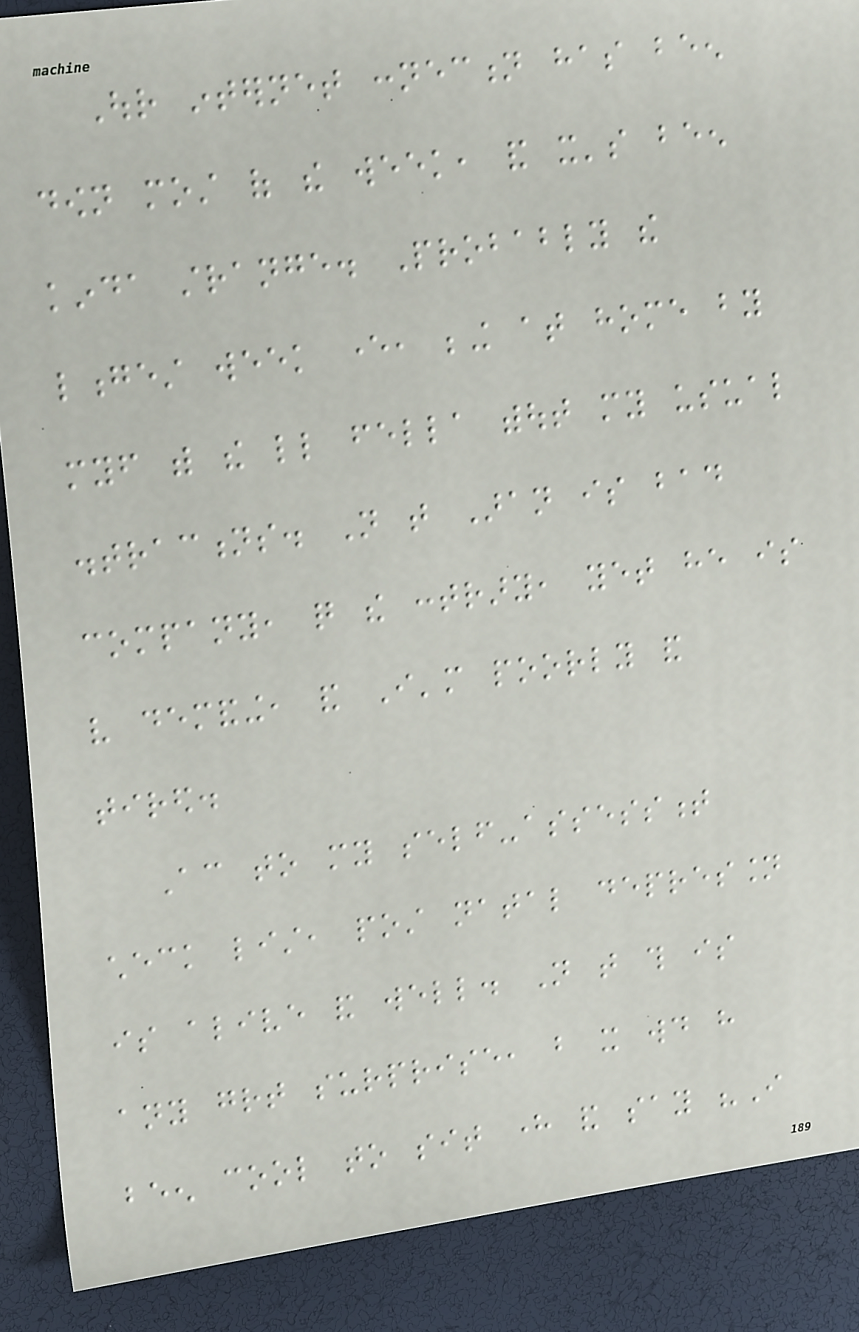Our internet connection has been
down most of the week, and it's been
kinda strange. Probably the
longest week ever, being at home by
myself with the little fella without my usual
distractions. Not that Aran is bad
company, quite the contrary, yet he is
very demanding, and I'm poorly and
tired.
According to my self-assessment
check list, post natal depression
is alive and well. Not that this is
any great surprise, but it would have
been cool to sit here and say "I
